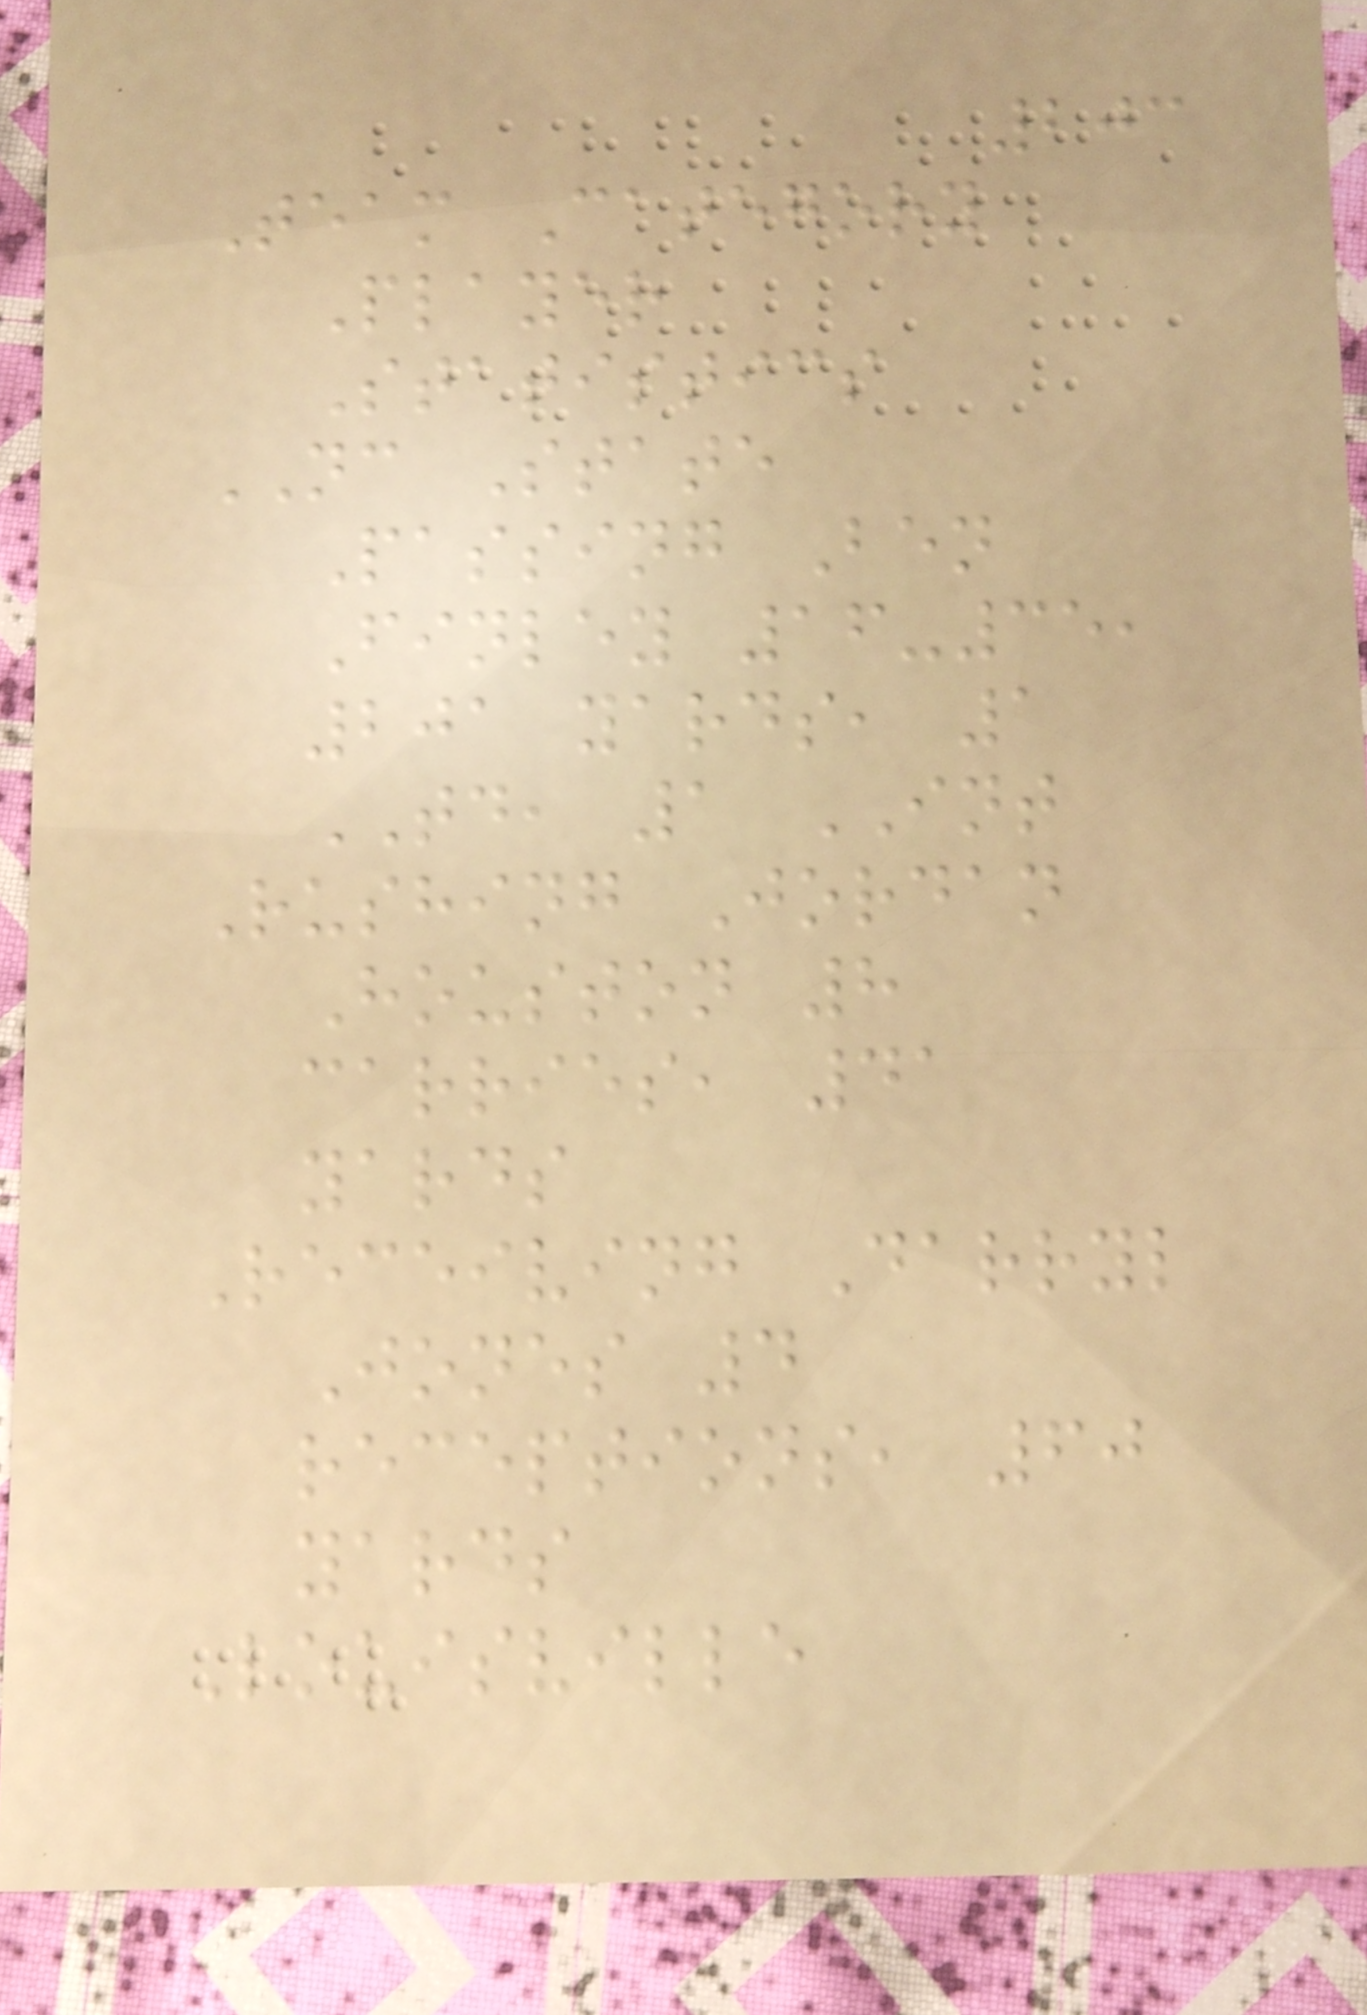203
Team Category
Player
Statistics
NC State
Passing Ben
Finley 16-35,
201 yards, 1
TD, 1 INT
Rushing Jordan
Houston 8
carries, 41
yards
Receiving Darryl
Jones 4
receptions, 60
yards
Louisville
